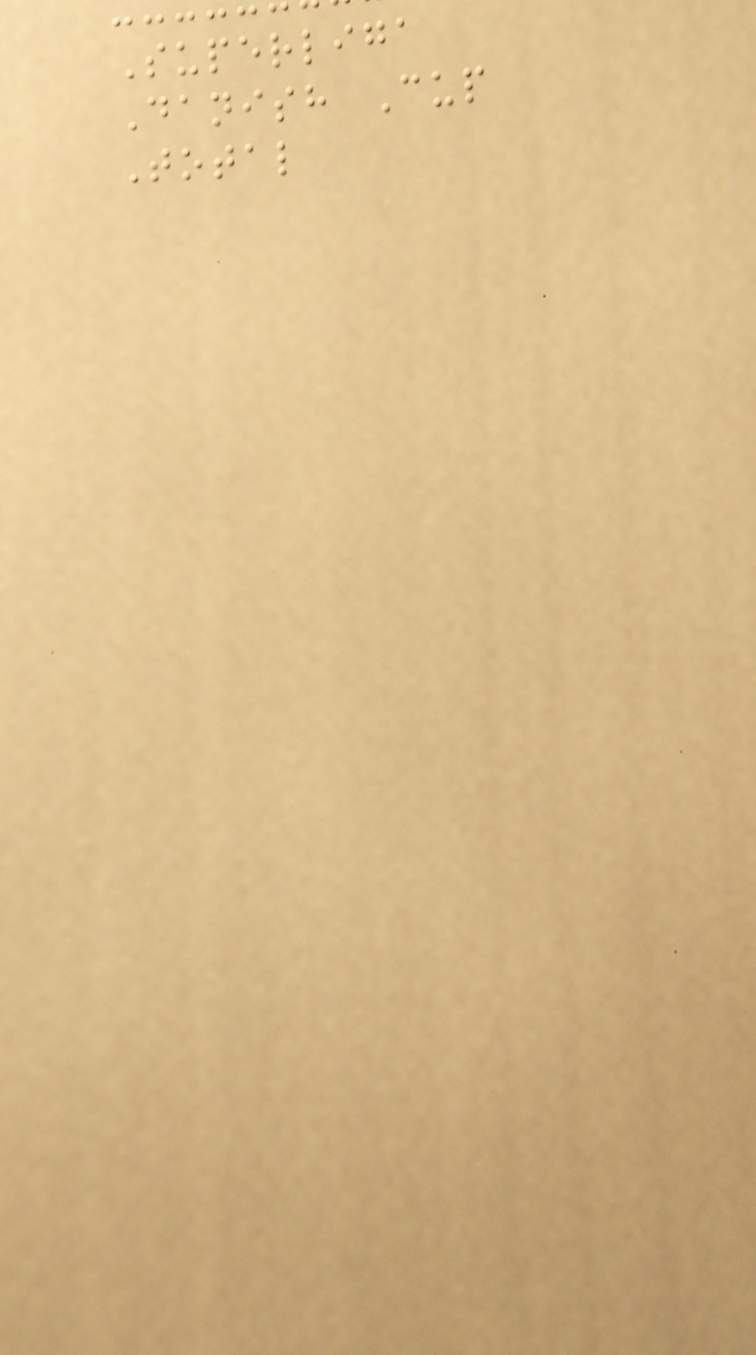Superliga
Danish Cup
Total
